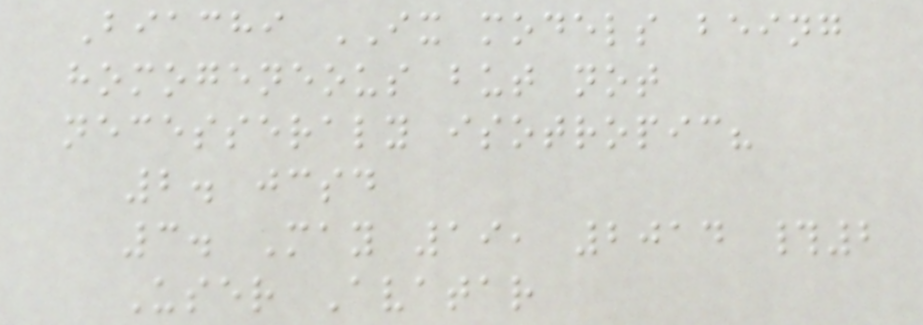Biachi IX models being
homogeneous but not
necesseraly isotropic?
2. jcsd
3. May 19, 2014 #2
User Avatar
